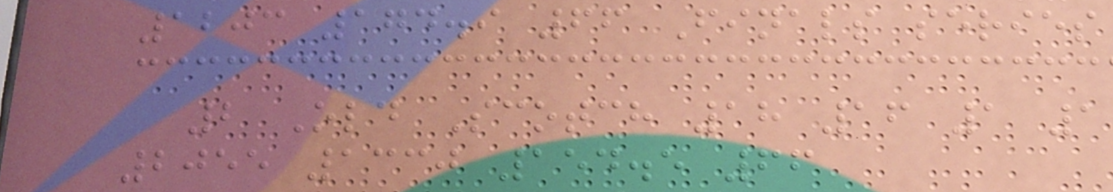1203 174.9 66 Finals series
2 Old Scotch 18 16 1 1
2055 1330 154.5 66
